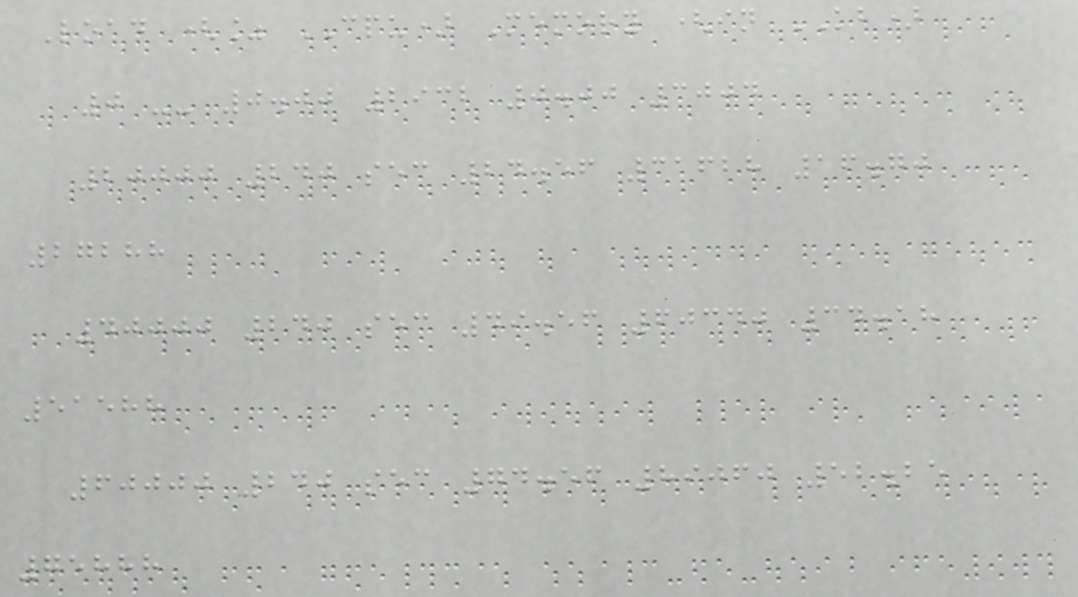Load (% CPU) Memory (in KB)
0 -- 0.00 2932 0.00 3004
20000 240 sec 24.56 31628 16.70
27288
40000 240 sec 49.56 60340 34.18
51588
60000 240 sec 74.56 89060 52.25
75888
